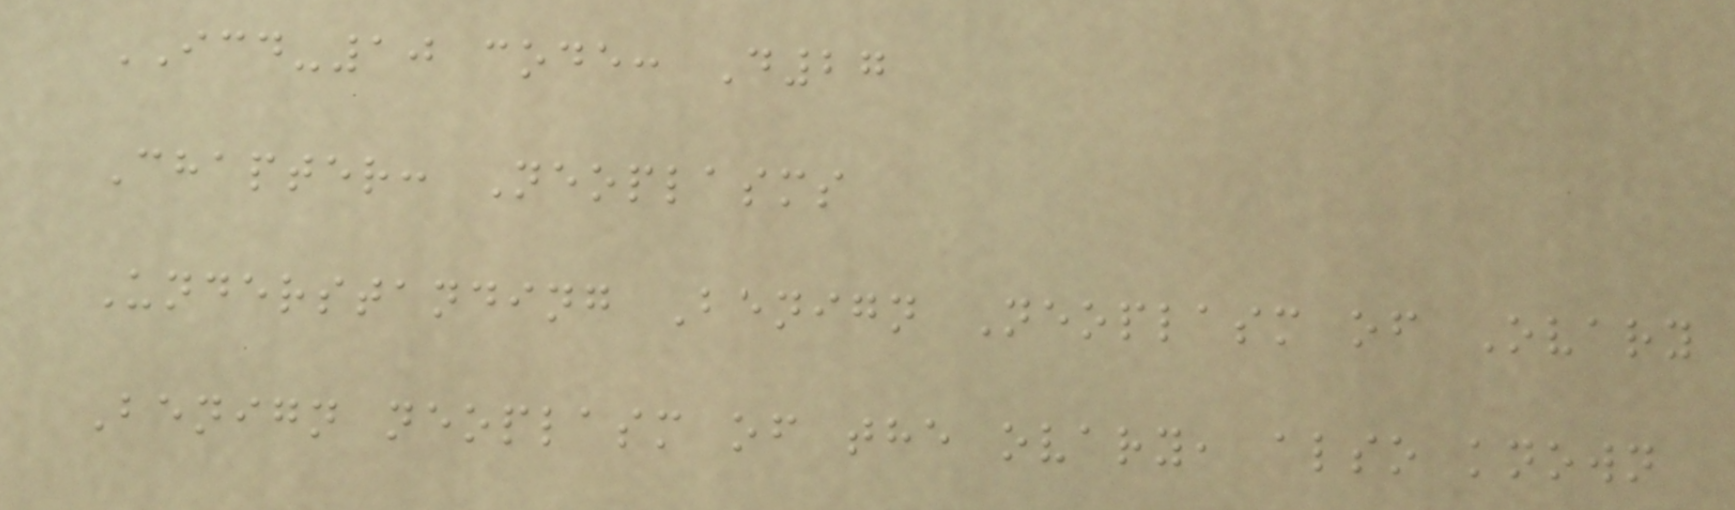ICD-10 code: D27
Chapter: Neoplasms
Understanding Benign Neoplasm of Ovary
Benign neoplasm of the ovary, also known
